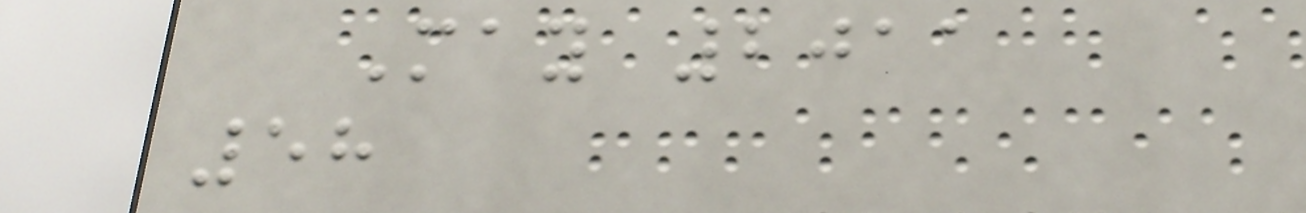May 2011
58
